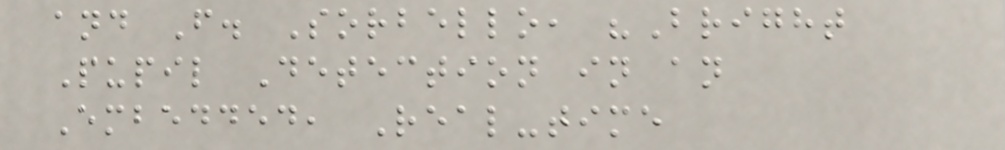and F. Sorbello, "Bright
Pupil Detection in an
Embedded, Real-time
